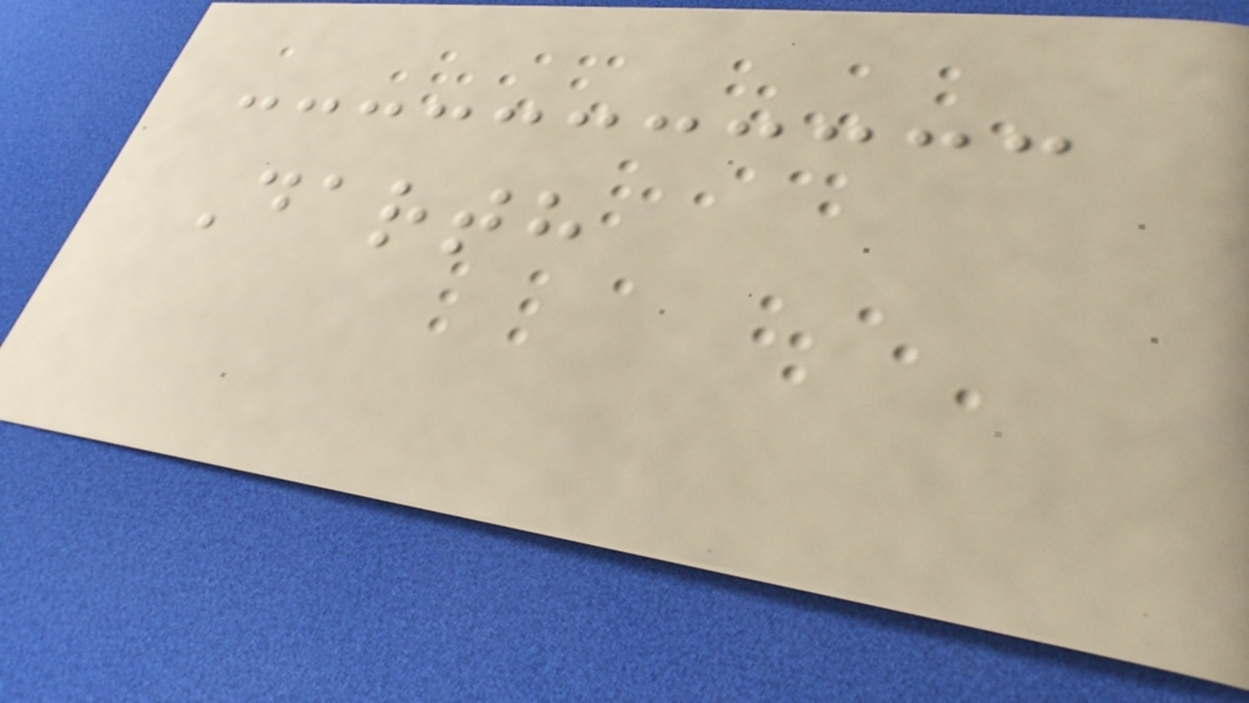Darth
